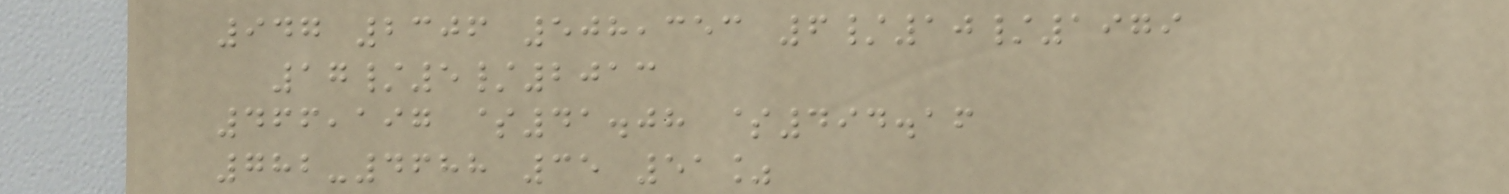947 2306 508,353 6/10/1979
17/5/2013
466,197 $41.08 $494.16
782-4688 35 51%
